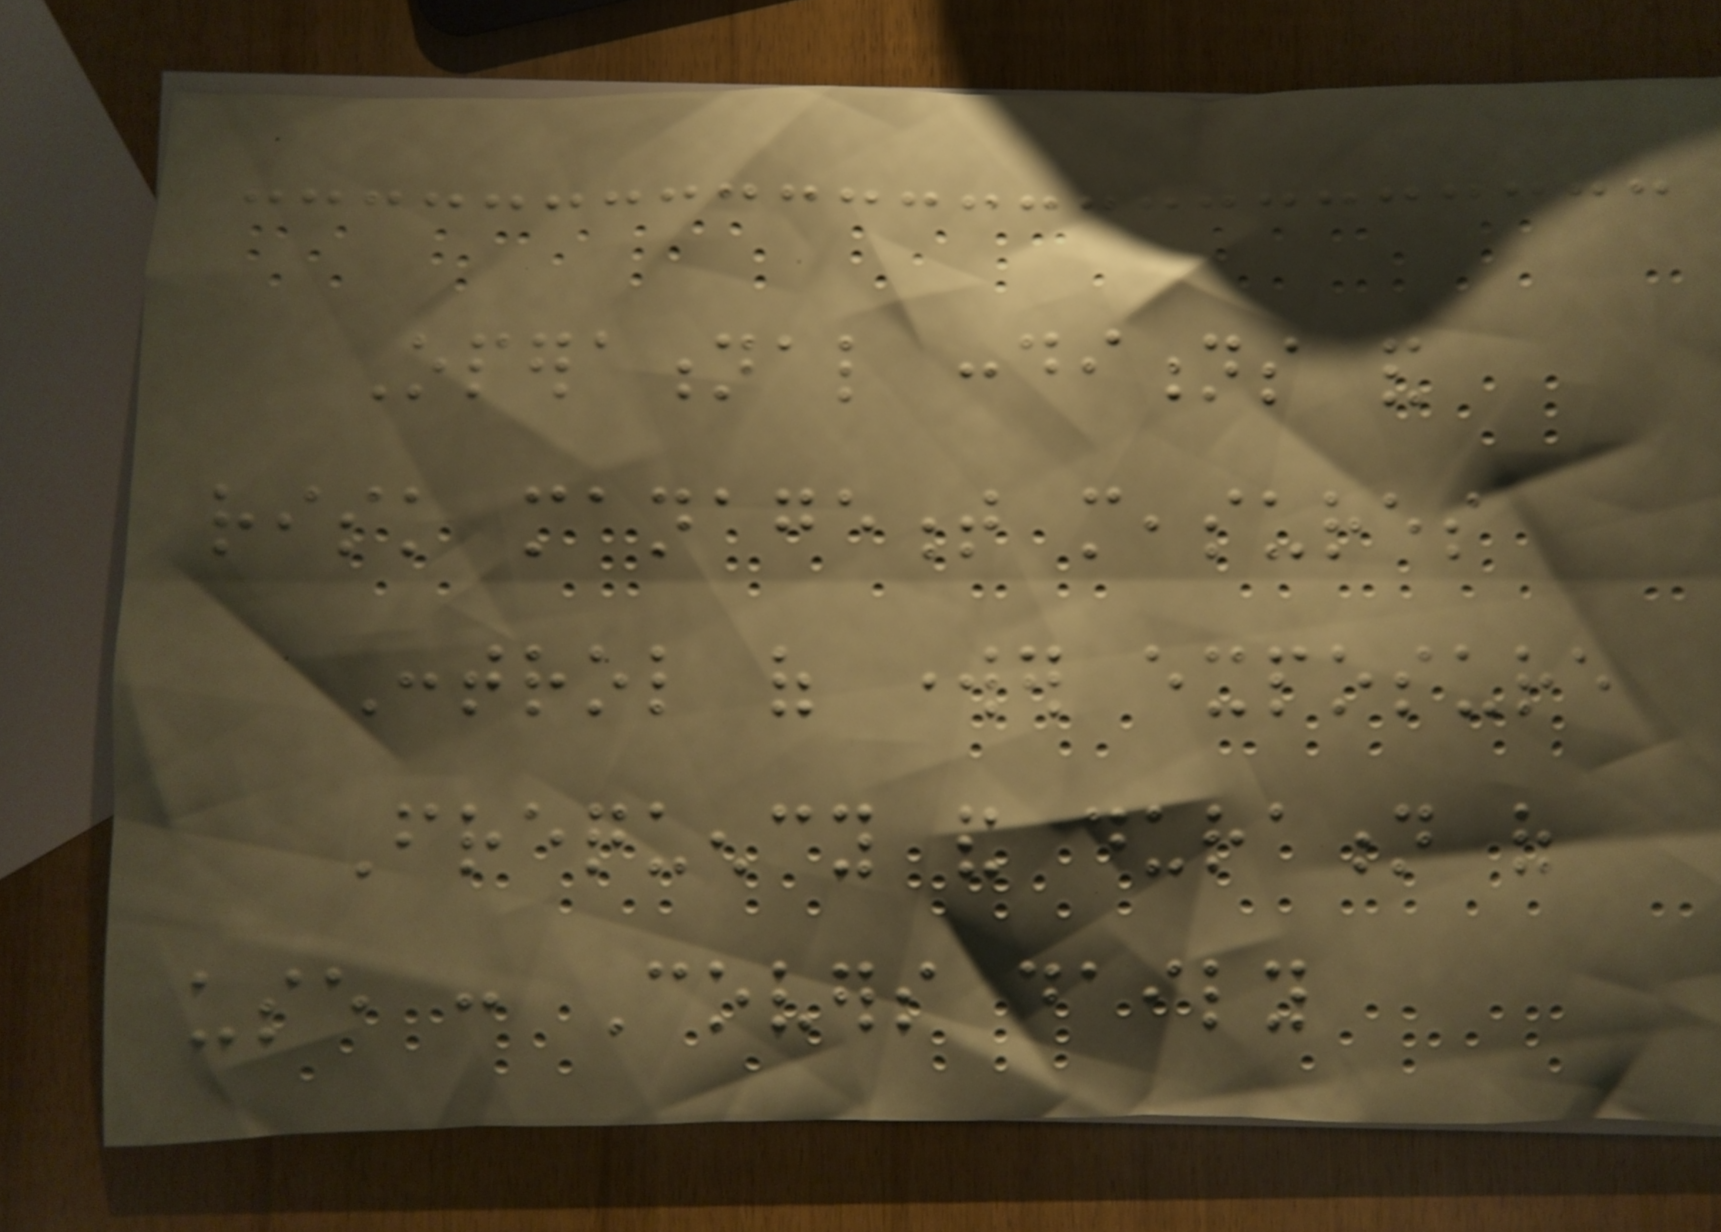Operational conditions and
risk management measures
Control of worker exposure
Frequency and duration of
use : Covers daily
